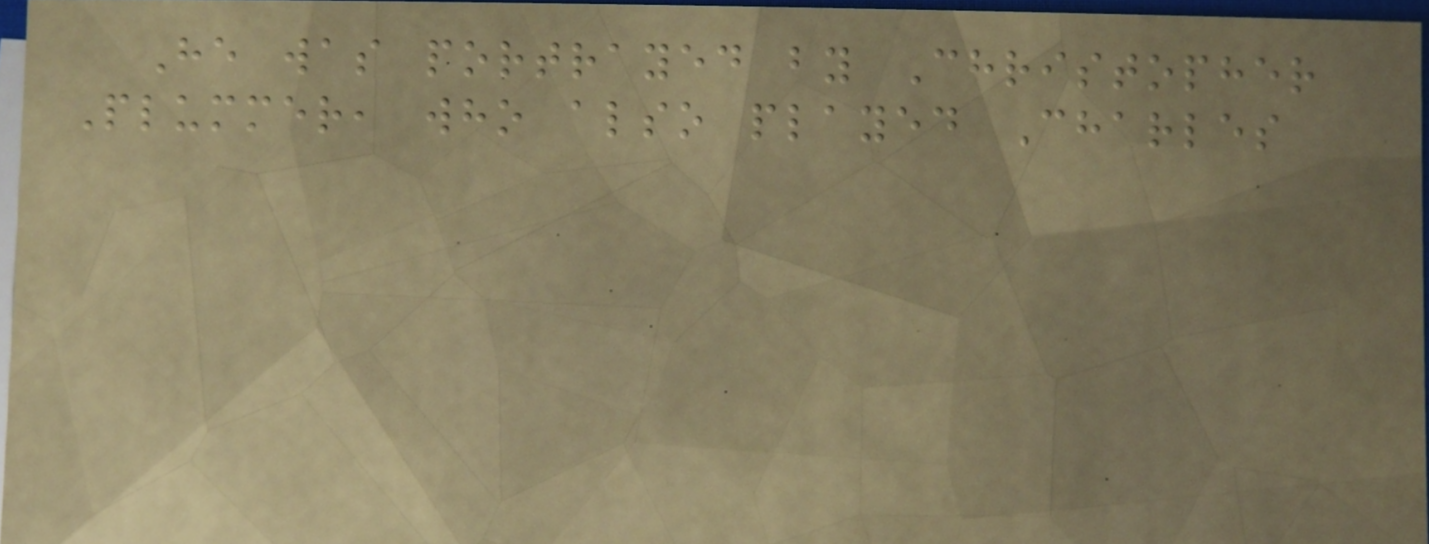He was portrayed by Christopher
Plummer, who also played Charles
